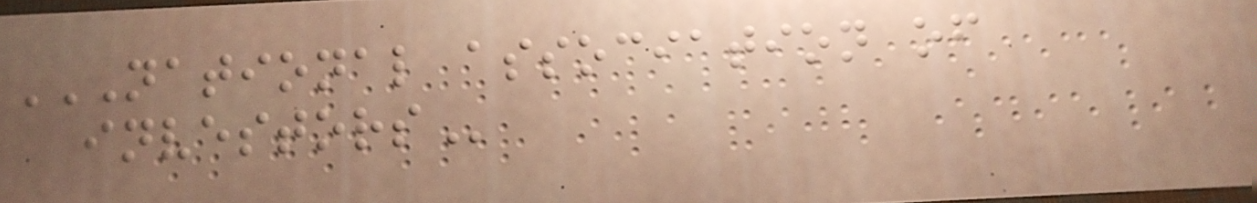NATIONAL ASSOCIATION OF
INVESTORS
